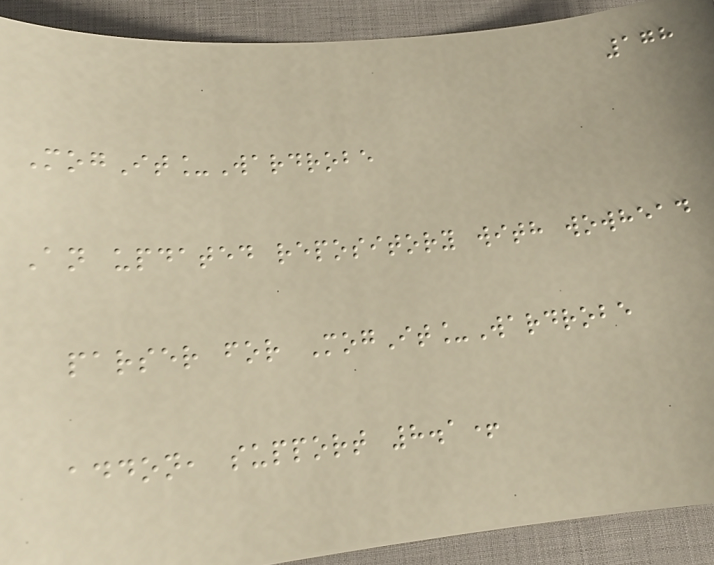178
MogIt_Wardrobe
An updated repository with wowhead
parser for MogIt_Wardrobe
addon, support 8.1+
